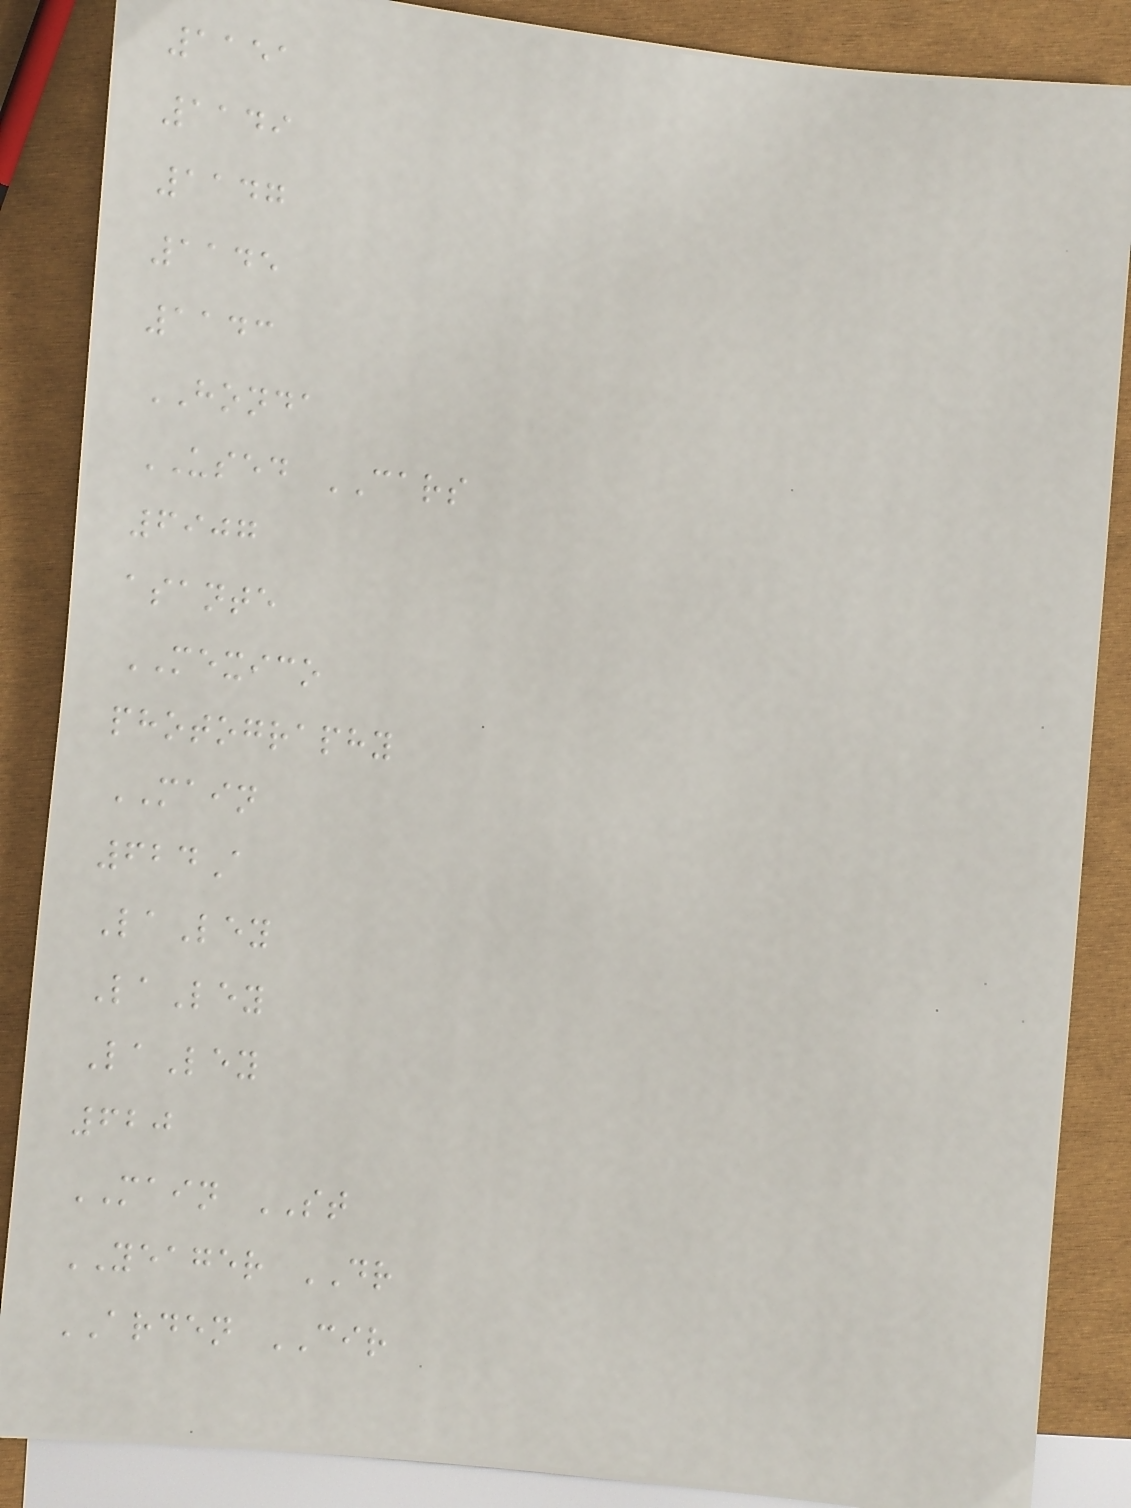1151
1149
1147
1145
1143
HONDA
USED CARS
6907
asante
MEXICO
photography
MAIN
624A
LaLey
LaLey
LaLey
620
MAIN ST
YEAGER DR
ARDEN CIR
